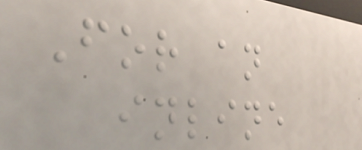For an
inline
